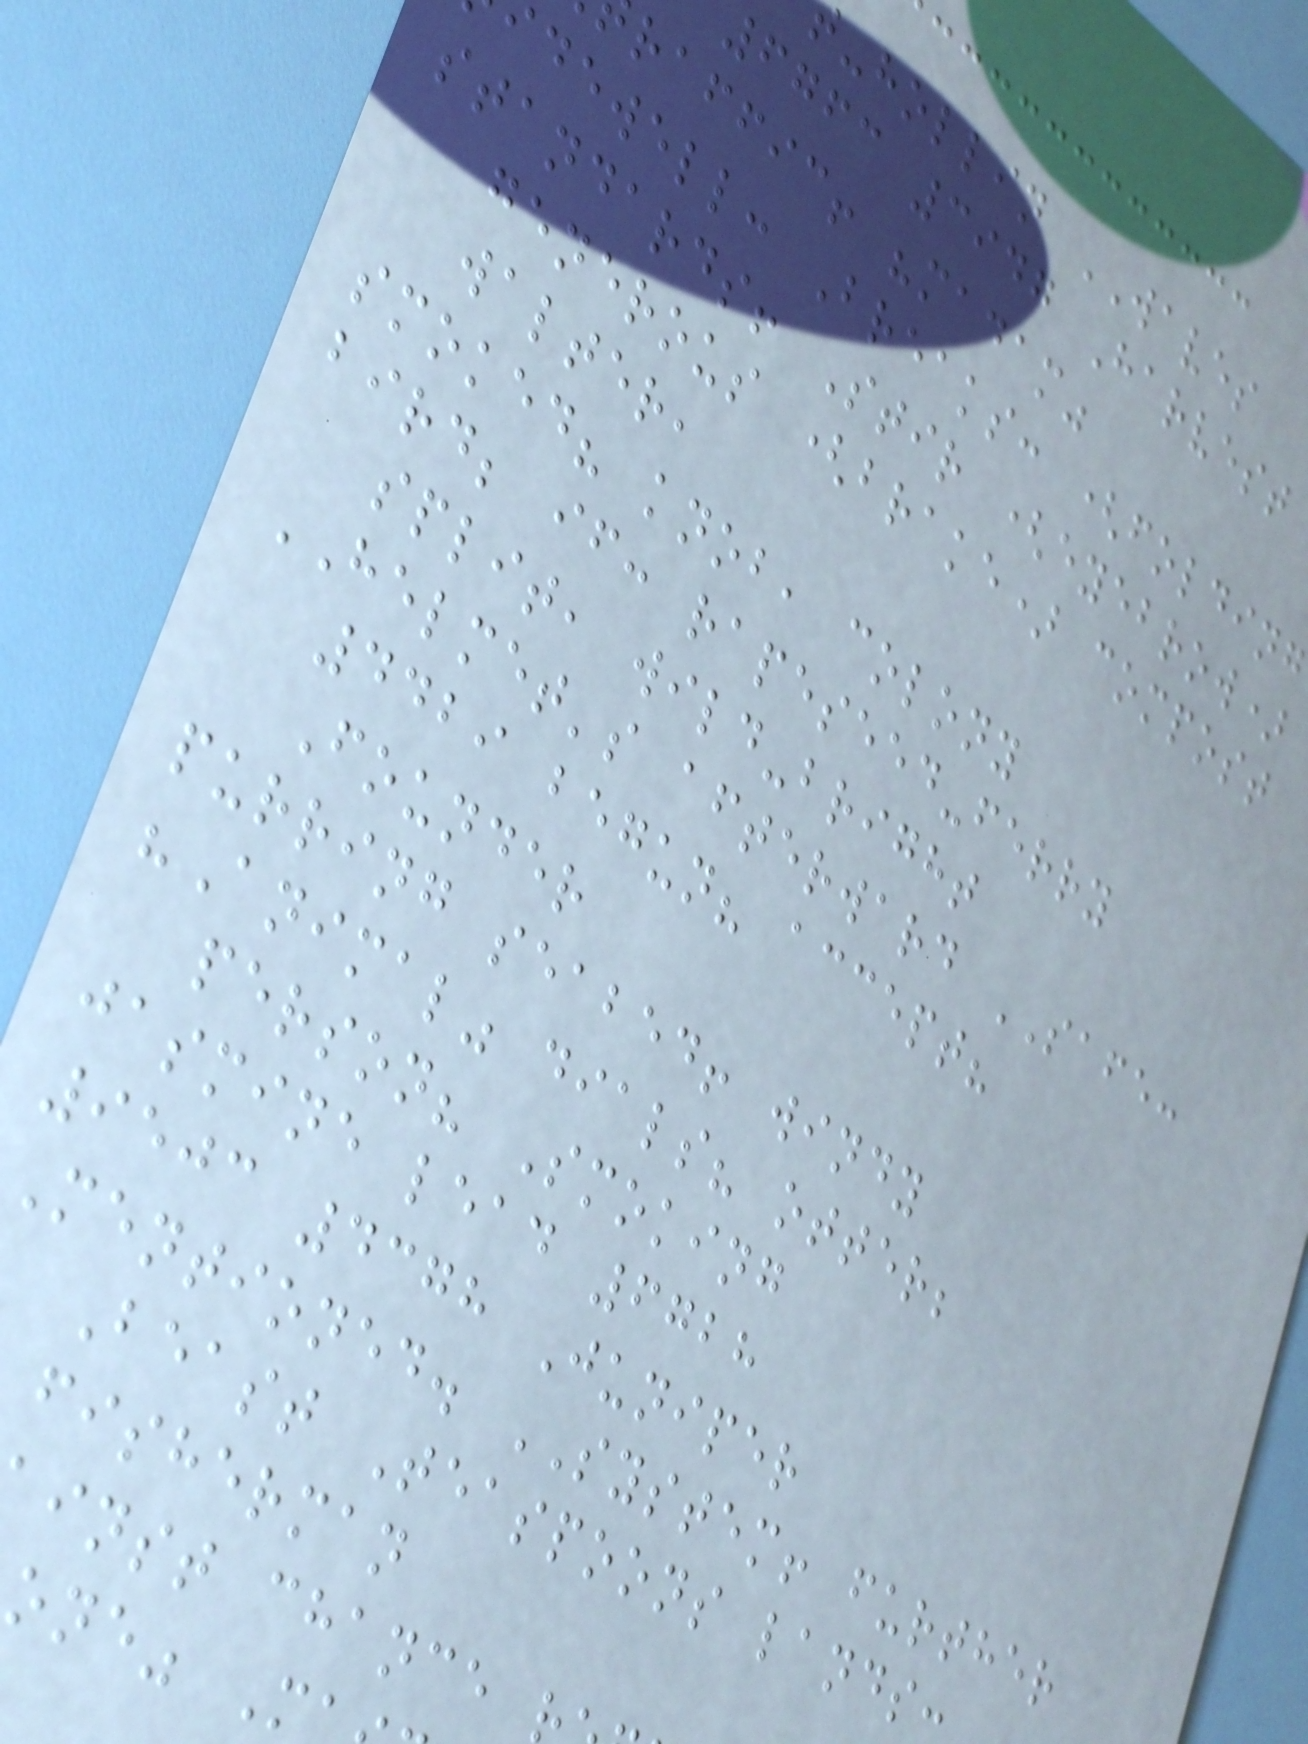-hollin WAVES
6763 3947 Harvest
raffic! "madam"
dewell: Breaks: (folding
standards! Stir (eyebrow)
generous (brake) compost
walter,
smoked? knob, colony
bird; if: rapeseed-ferry
split, wild-bright
HELMET's afterward SAFE:
4429 begun? accept?
Founder
purring seabed! windy
"Animal" dials? otter;
person? Smoking
jasmine lead 6728
9503 4378 Juniper
Mentioned. SYSTEM! further
Beast Teaspoons lands:
fisherman
inst chance
one" M
